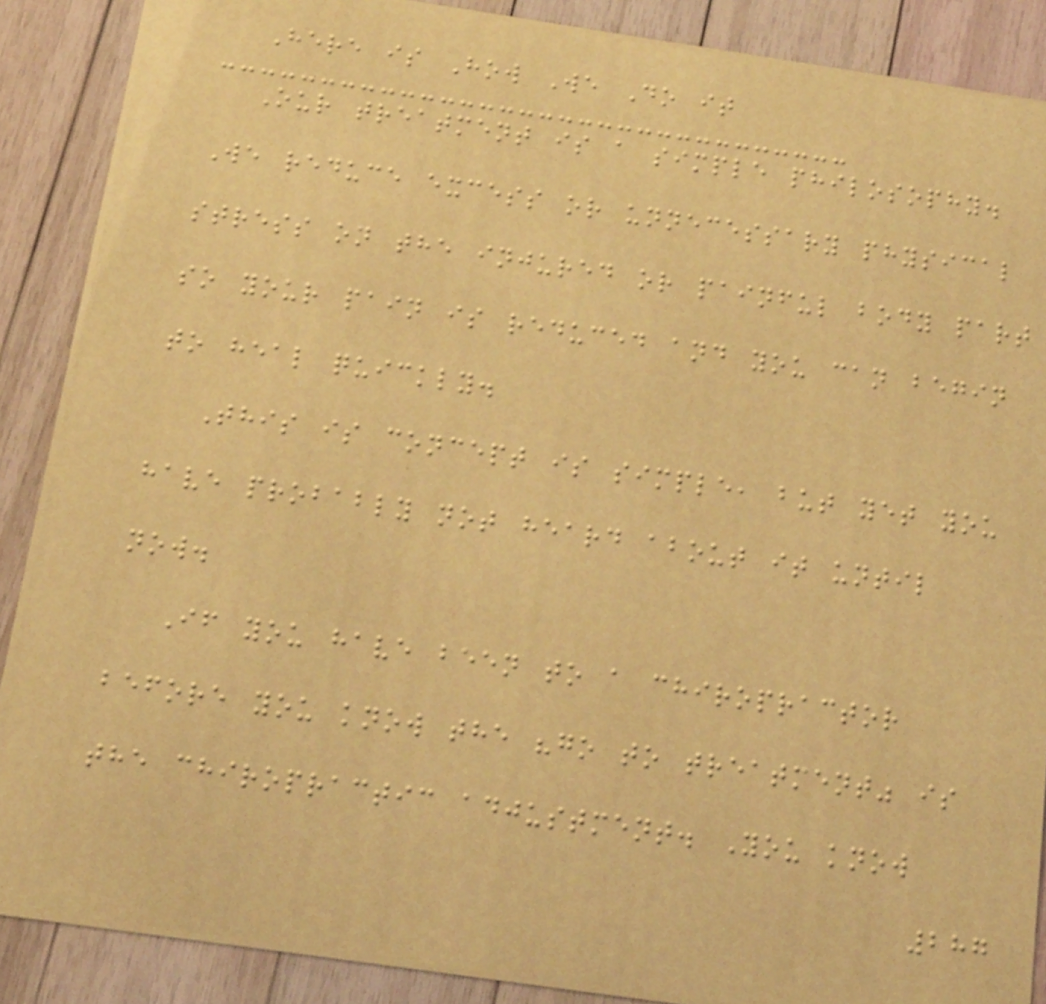Here is How We Do it
Our treatment is a simple philosophy.
We reduce excess or unnecessary physical
stress on the injured or painful body part
so your pain is reduced and you can begin
to heal quickly.
This is concept is simple, but yet you
have probably not heard about it until
now.
If you have been to a chiropractor
before you know the "go to treatment" is
the chiropractic adjustment. You know
287
